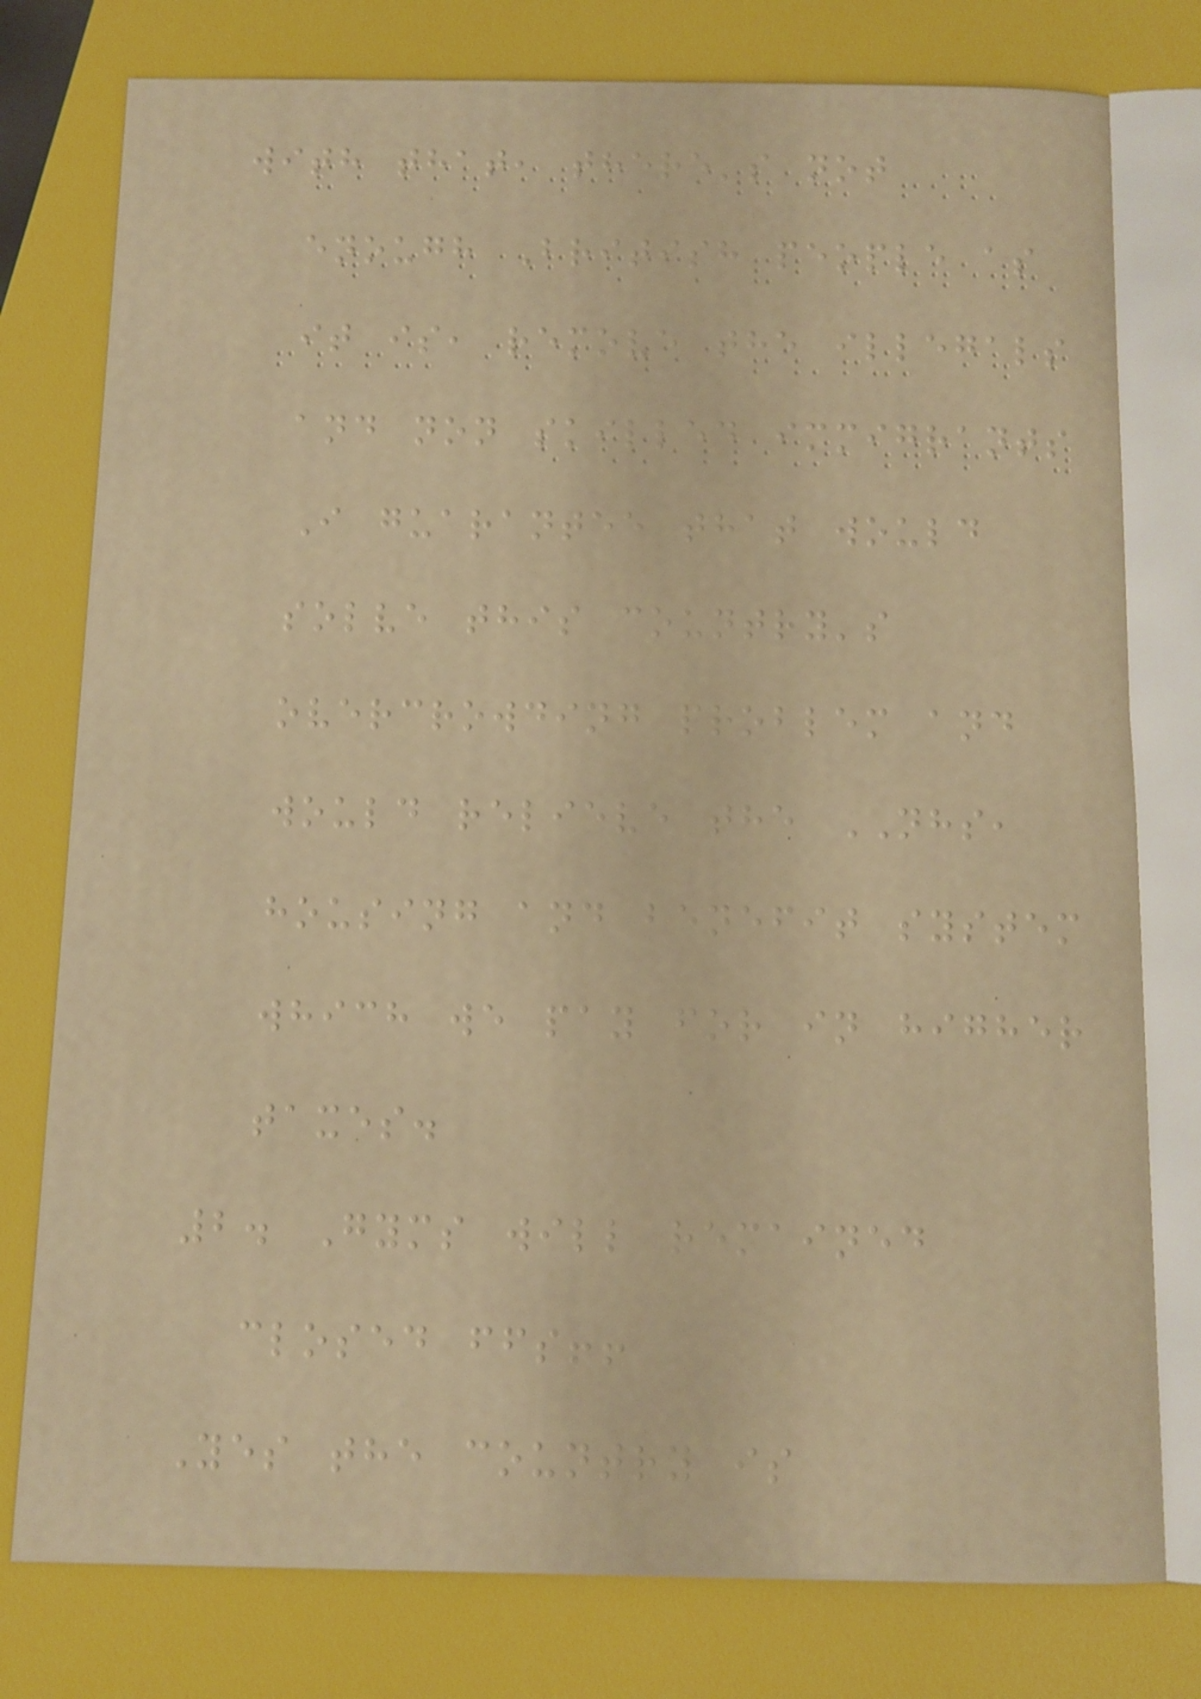with that, there's not
enough British people as
it is, remove the illegals
and non skilled immigrants
I guarantee that would
solve this country's
overcrowding problem and
would relieve the NHS,
housing and benefit system
which we pay for in higher
taxes.
2. Gyms will remained
closed ffs!!
Yes the country is
